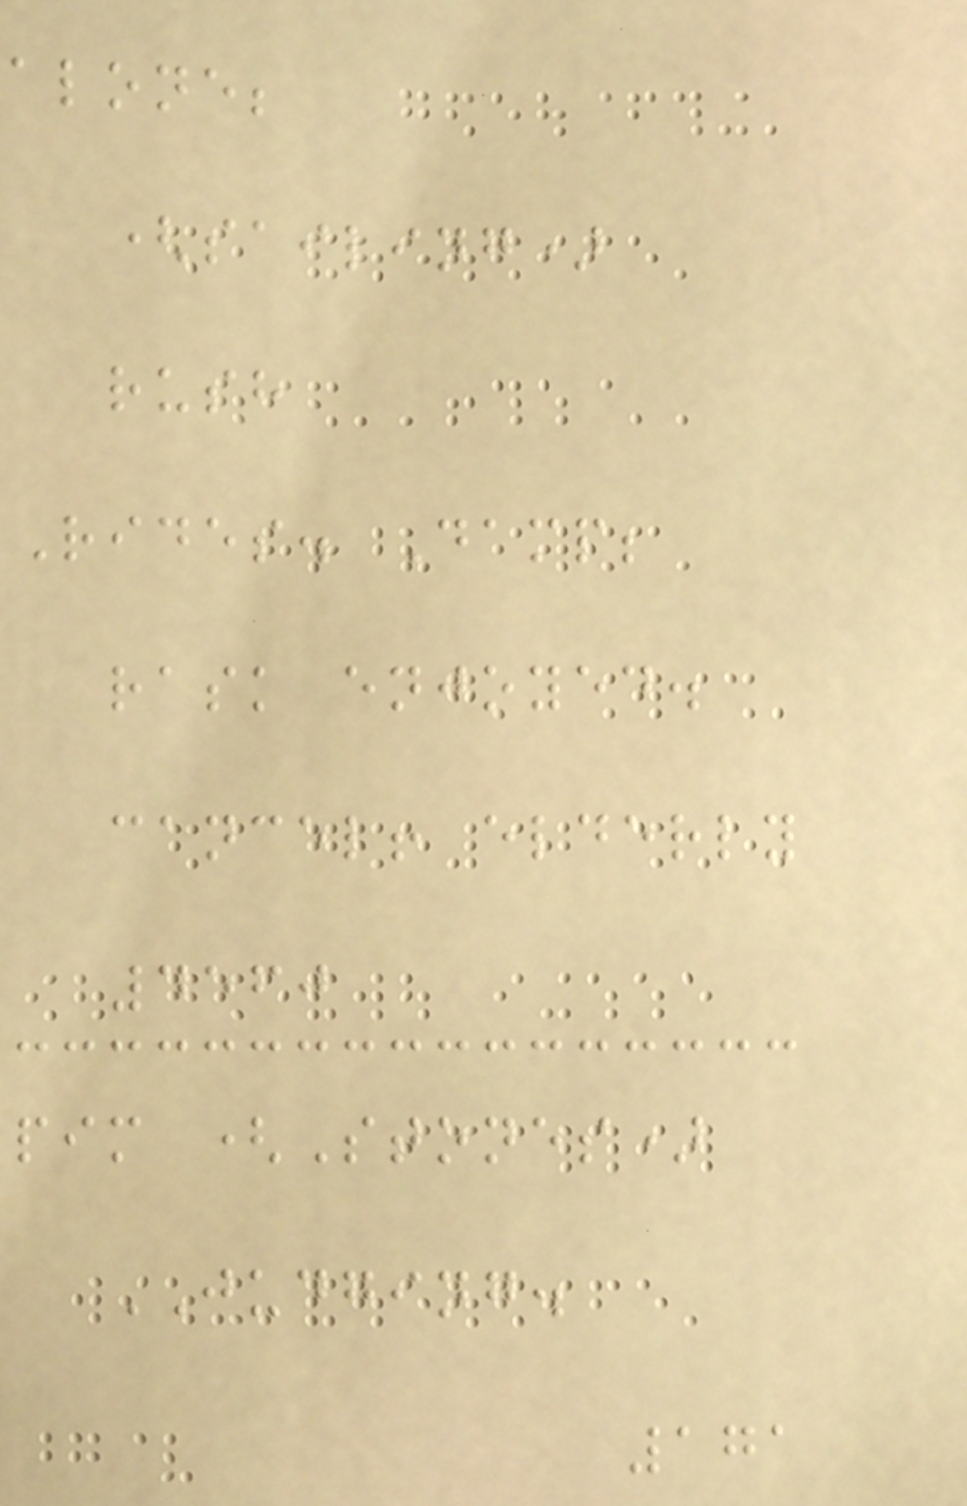alone;
(sailing)
rush
Rides. Damp;
rask enjoyed.
cancel! elderly
4560
pim (Stones)
JUDGING.
171
